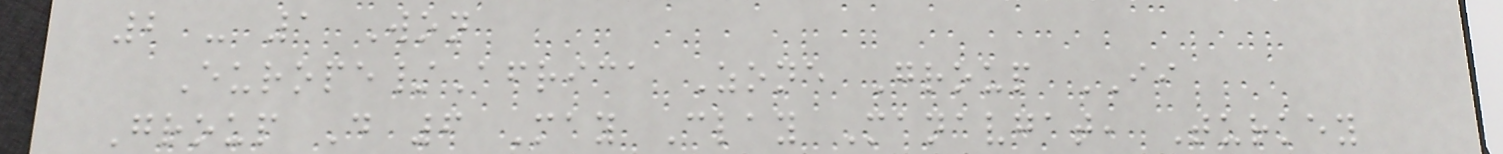2 - 1 Won
Europe/Africa Zone Group II
Group D 6 May Clay Manavgat, Turkey
